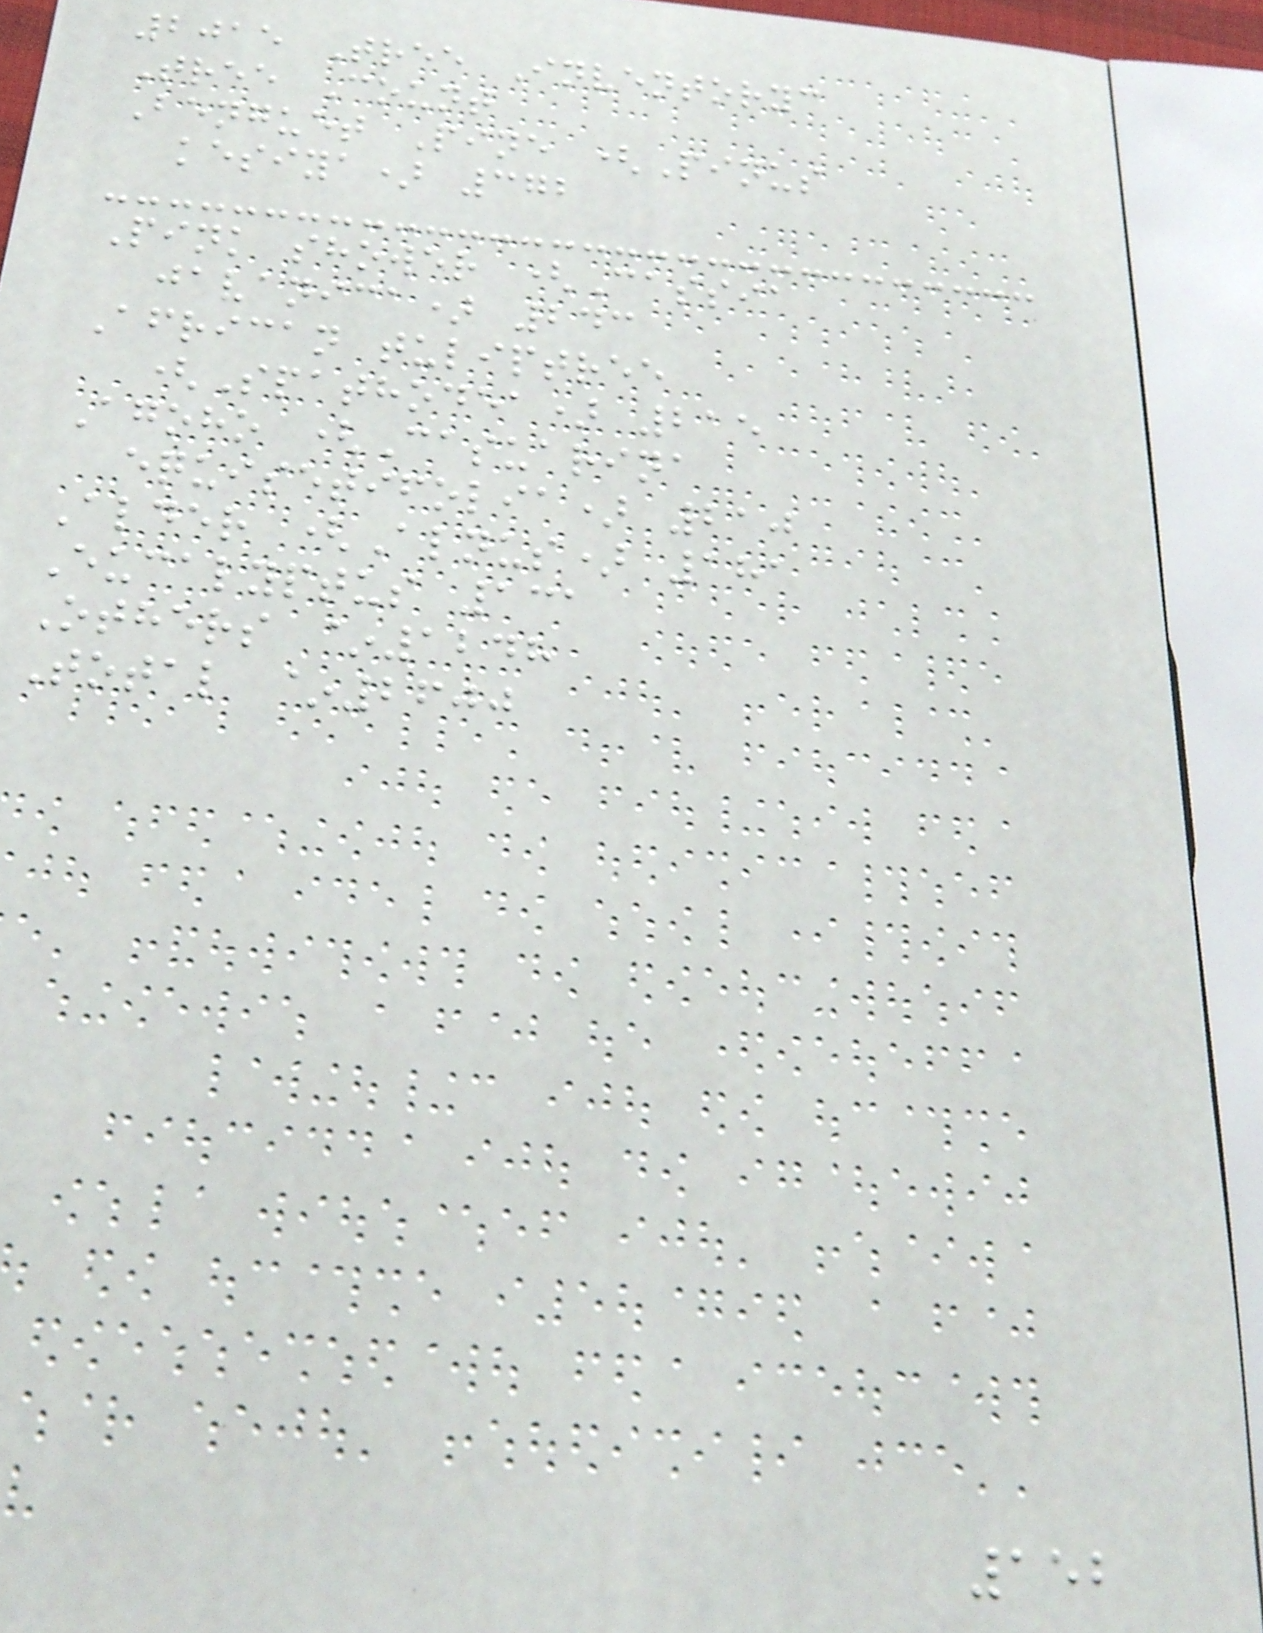2015 Tree Inventoryc
Tree Count
Benguet Pine (Pinus
kesiya) 372
Pink shower (Cassia
javanica) 243
African tuliptree
(Spathodea) 215
Agoho (Casuarina
equisetifolia) 210
Alder (Alnus) 181
Eucalyptus 131
Others ~1248
Total ~2600
152
